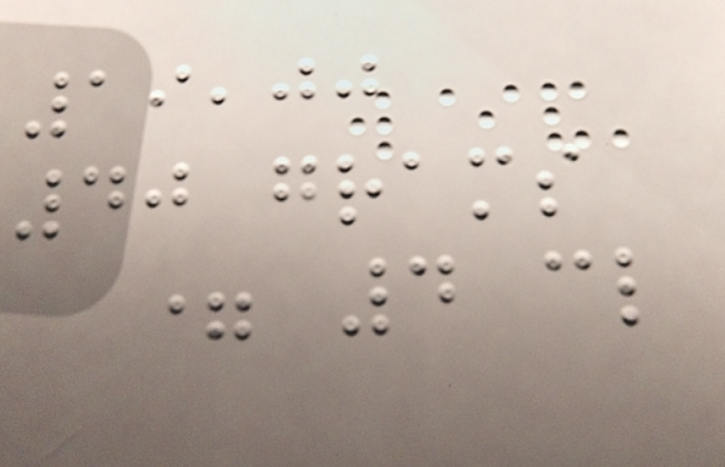19,00
40 grams
= 4 cl
